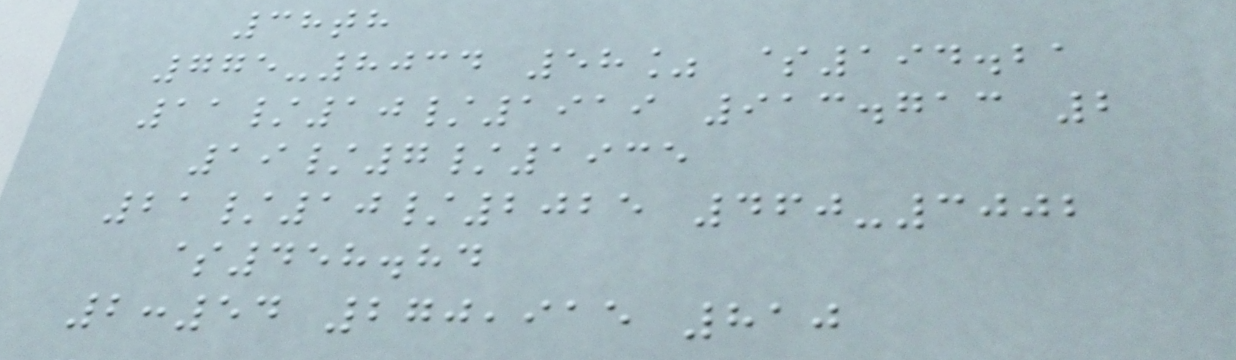38th
775-8034 58% $194.21
11/10/1919 913.713 2
19/7/1935
21/10/2025 460-3002
$458.84
2:54 270,915 810
